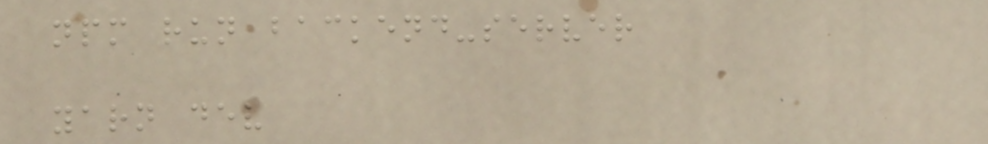npm run backend-server
yarn dev
